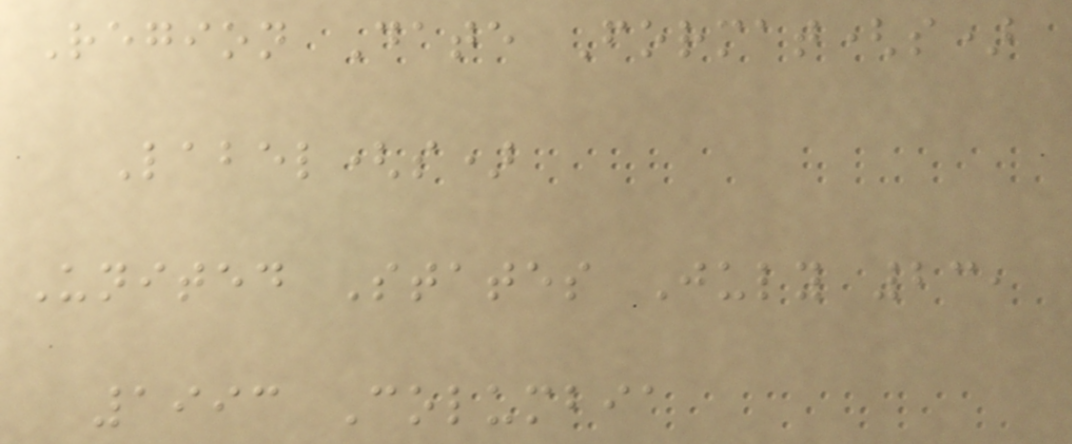Region Date Format(s)
Label(s)
United States July 23,
1993 Columbia
